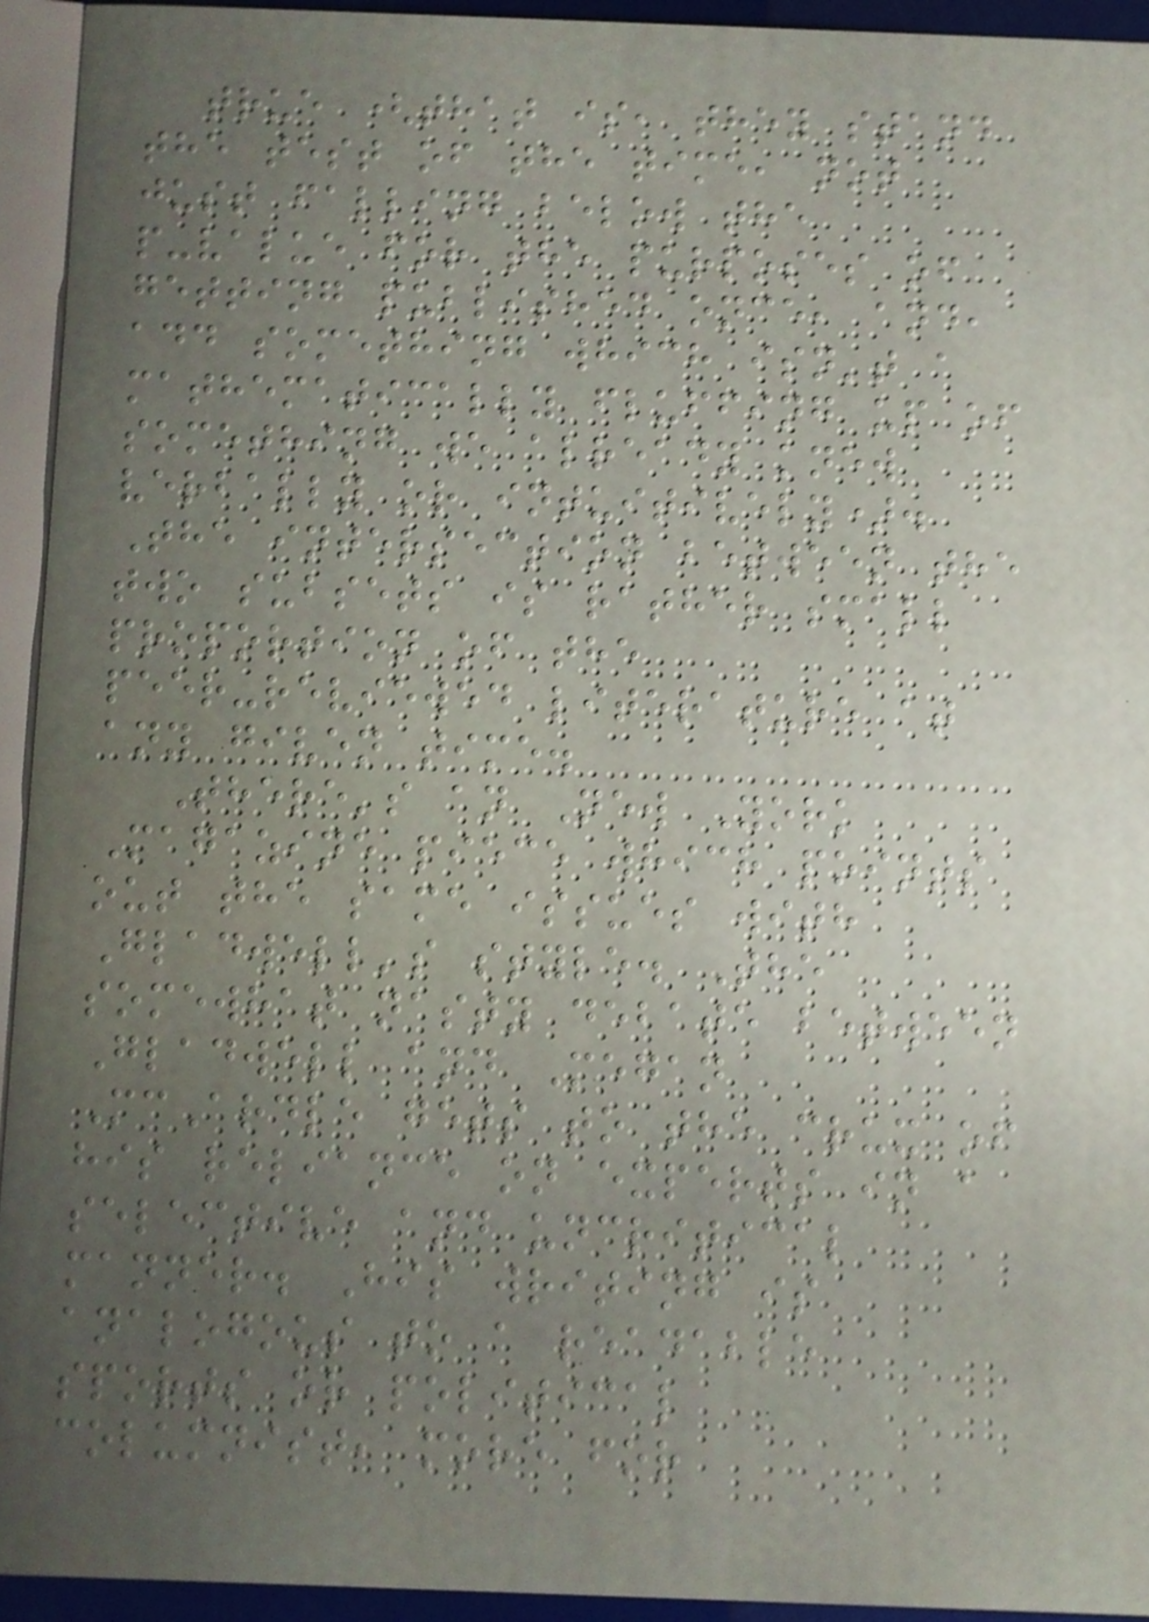true (that is, they stand
the test of the time, not
just falling below the
p-value for the purposes of
getting published once, and,
add something which isn't a
mathematically fluffing up of
something we already knew
verbally or intuitively).
The intersection between the
two subsets is rather small
proportion of the
peer-reviewed literature at
any given time.
There's an New York
Magazine piece which points
out the same issues with
Gladwell's style. The
somewhat nasty debate between
Gladwell and Megan
McArdle gets to the crux of
his reliance on experts in a
selective and uncritical
manner. His writing is
analogous to a readable
sports or political
columnist, more for
